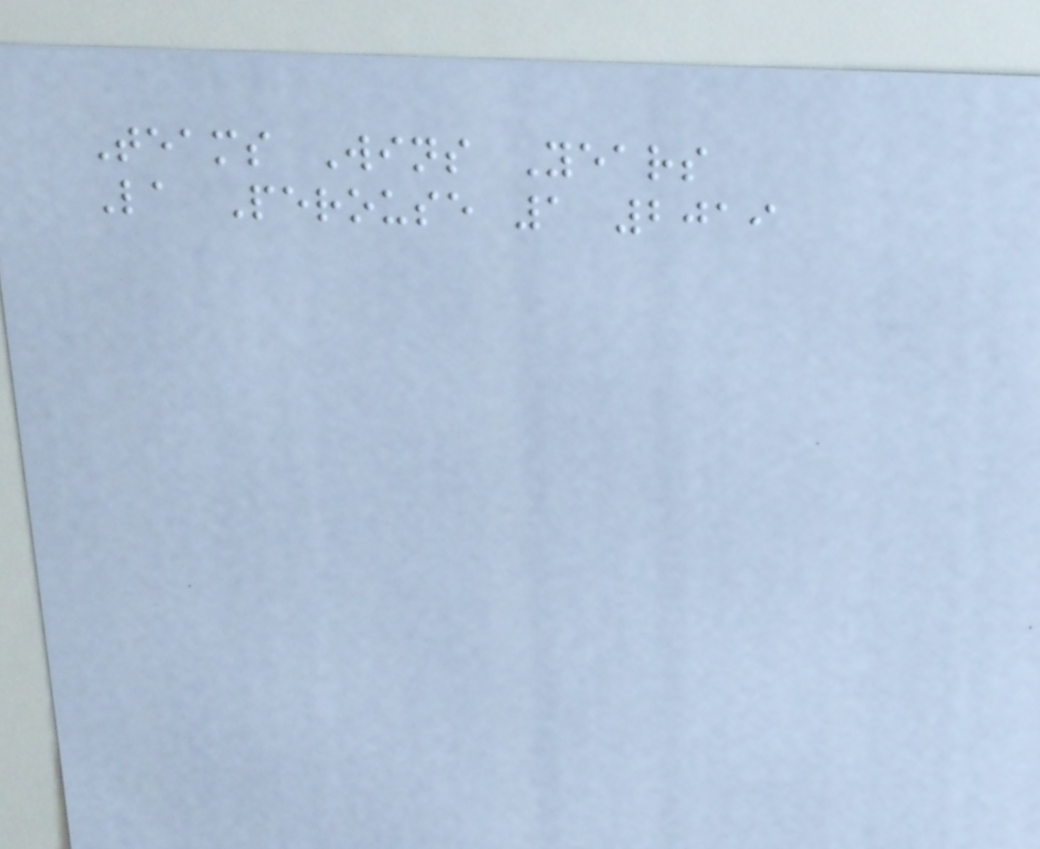Teams Wins Years
La Perouse 1 2019
